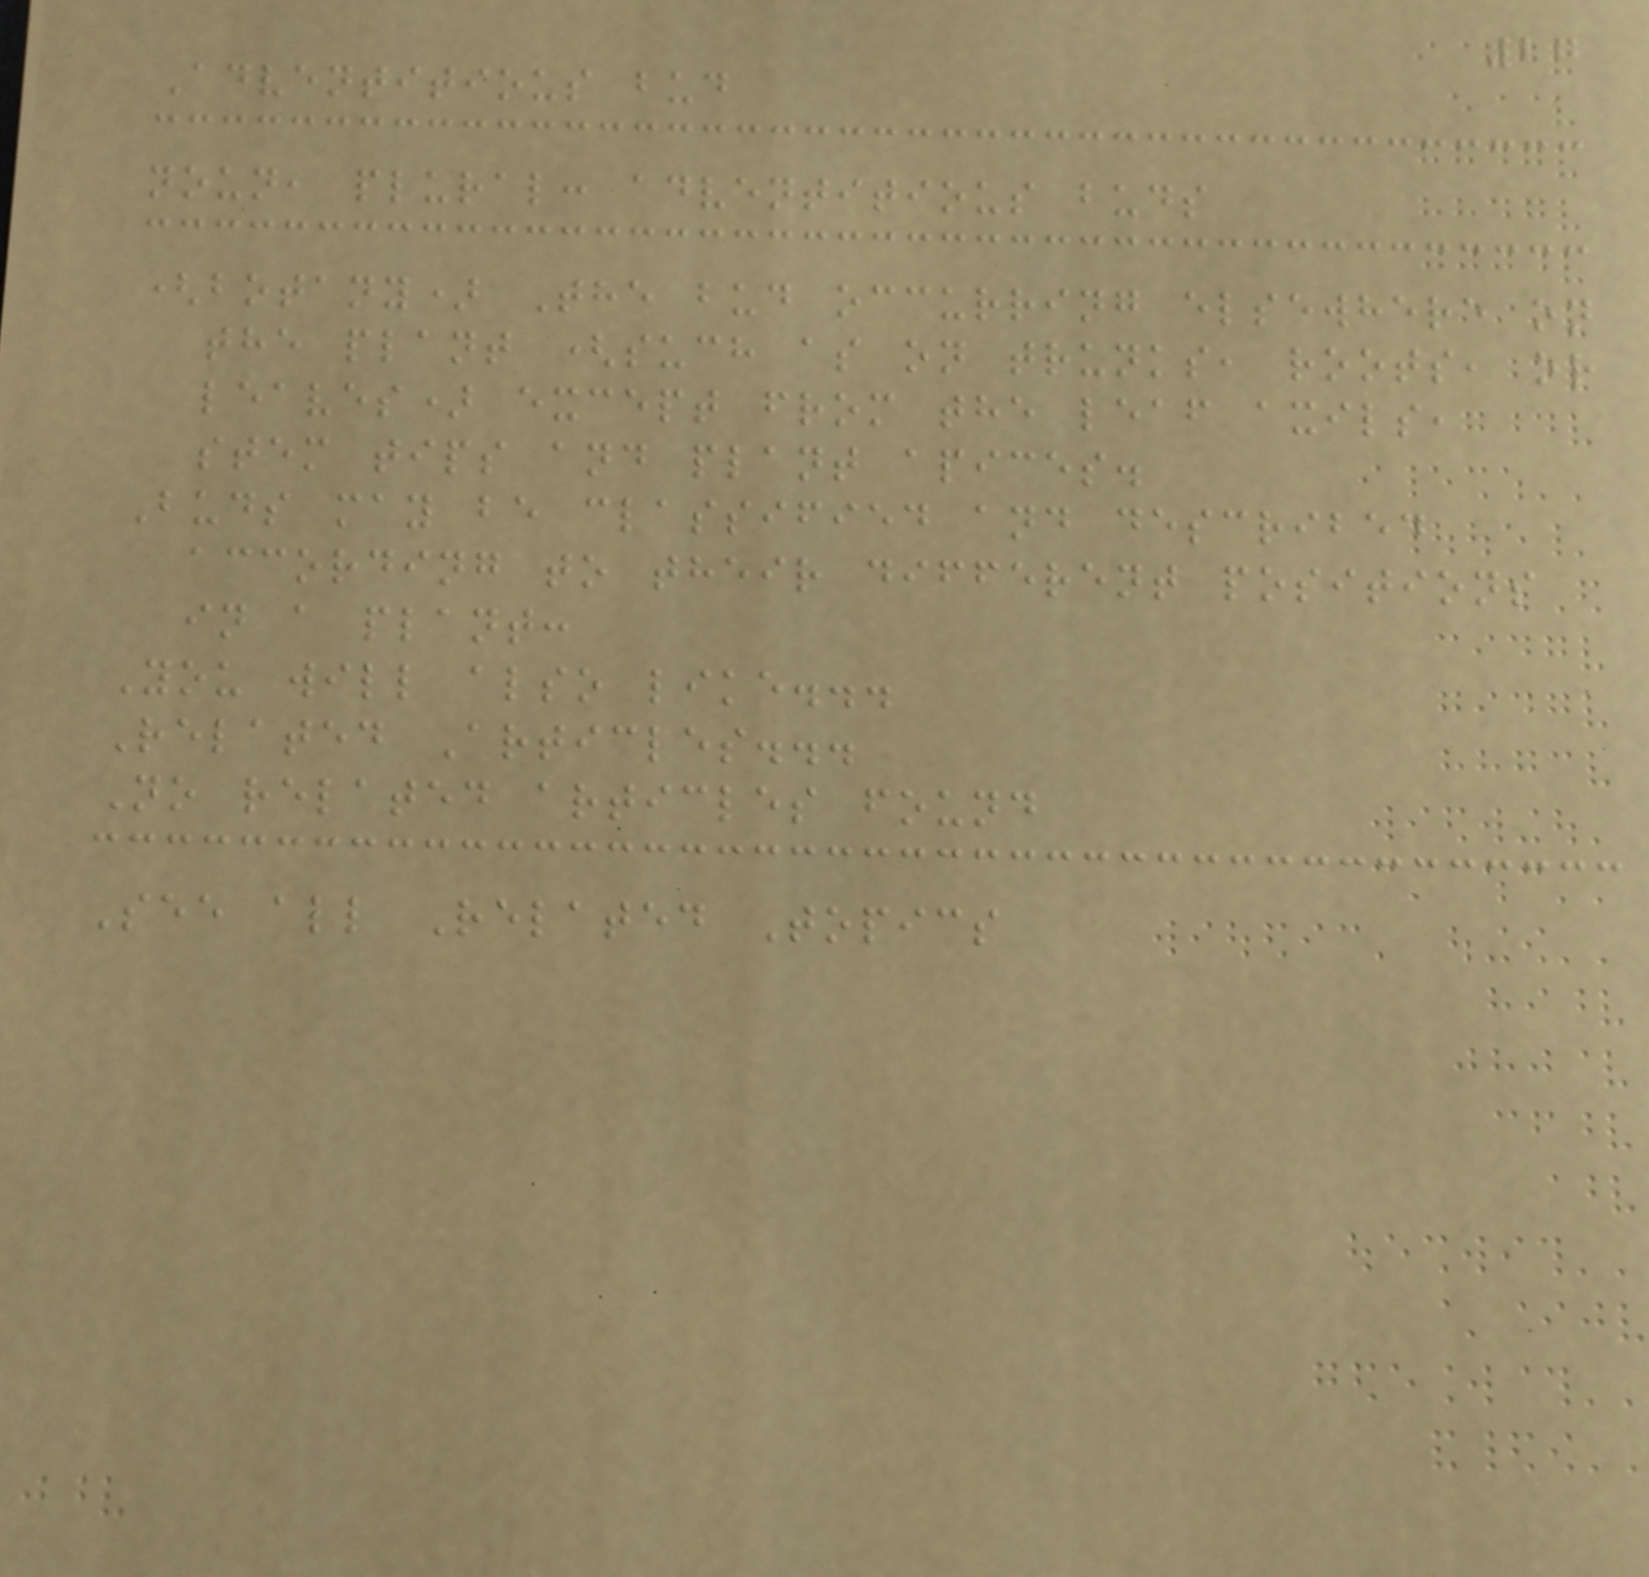27
Adventitious bud
noun, plural: adventitious buds
(botany) The bud occurring elsewhere on
the plant (such as on trunks, roots, or
leaves) except from the leaf axils,
stem tips and plant apices.
Buds may be classified and described
according to their different positions
in a plant:
You will also like...
Related Articles...
No related articles found
See all Related Topics
